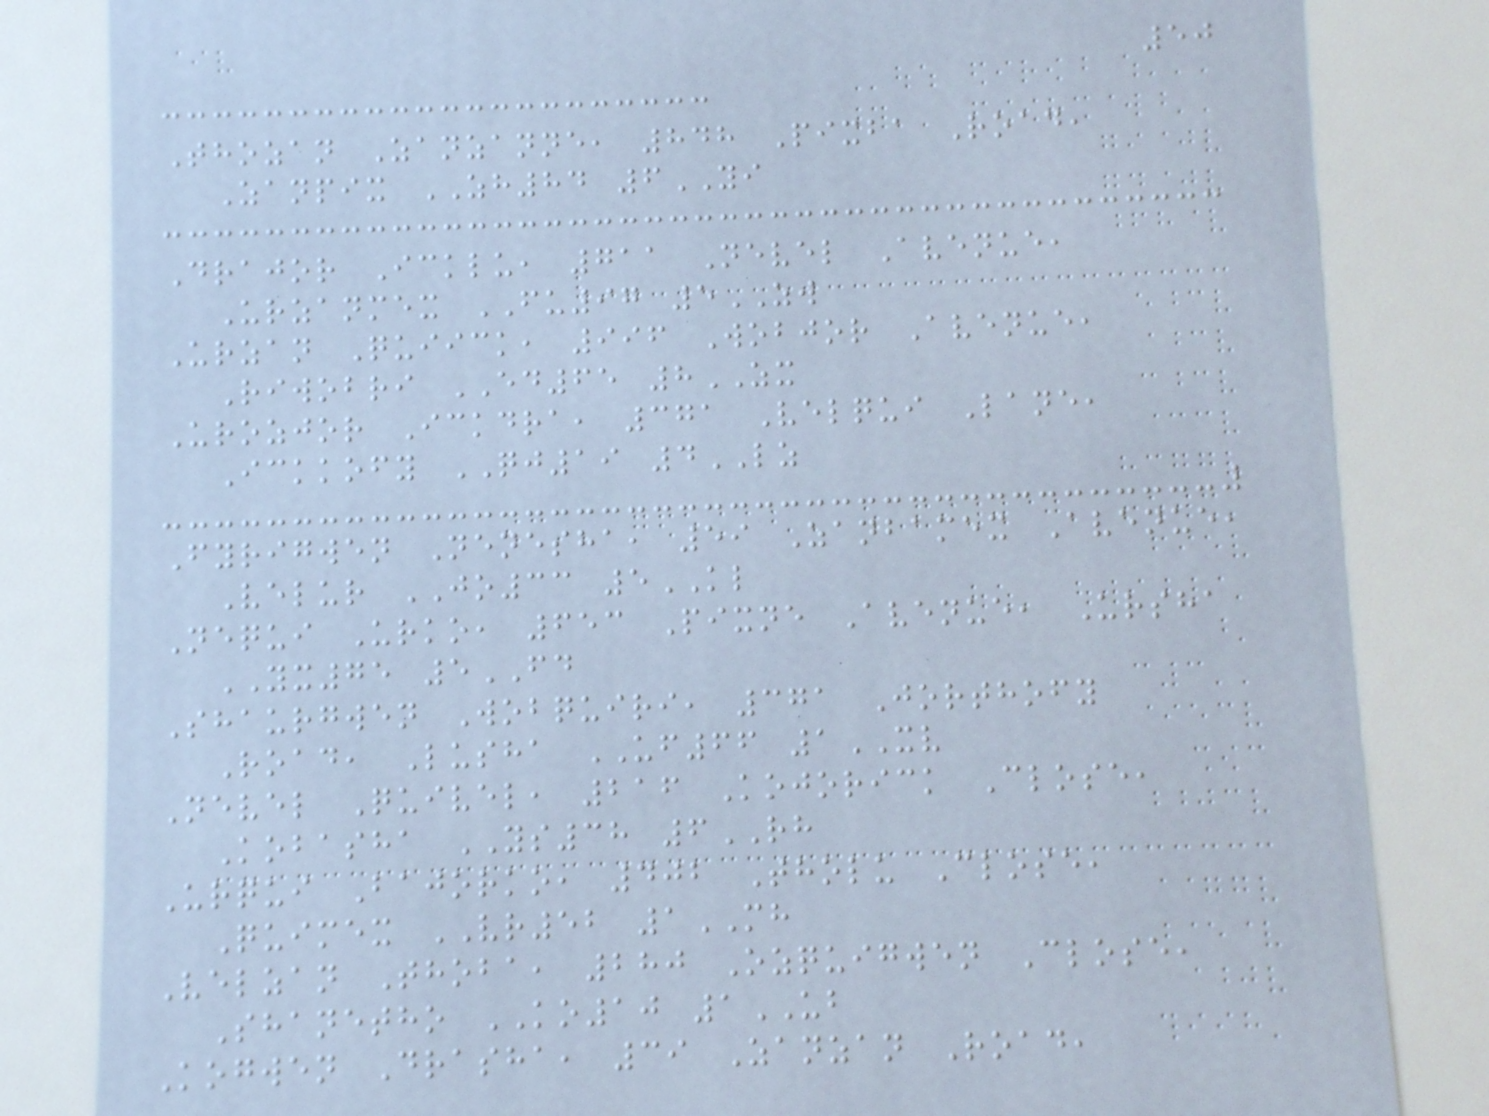50
Thozan Zanzanne, 848 Pixba Road,
Zanpix ZH84 6YI
Drajor Icklu, 711 Nevel Avenue,
Urzanmex FU97 5ZW
Urzan Quiick, 996 Wobjor Avenue,
Riwobri ED65 8ZX
Urozjor Ickdra, 371 Velqui Lane,
Ickkofy QJ19 4LZ
Fyrigwen Nenesha, 59 Zanbamex Avenue,
Velur JO33 5KL
Nequi Urko, 653 Pixne Avenue, Ursha
YX75 5FD
Shaurgwen Wobquiri, 371 Jorthofy
Road, Lusha UF66 1XV
Nevel Quivel, 216 Kojorick Close,
Kobasha YS38 6RH
Urqui Bajorko, 402 Tholu Close,
Quimex VR52 1MH
Velzan Thoba, 280 Ozquigwen Close,
Shanetho KO10 1UB
Kogwen Drasha, 39 Zanzan Road,
